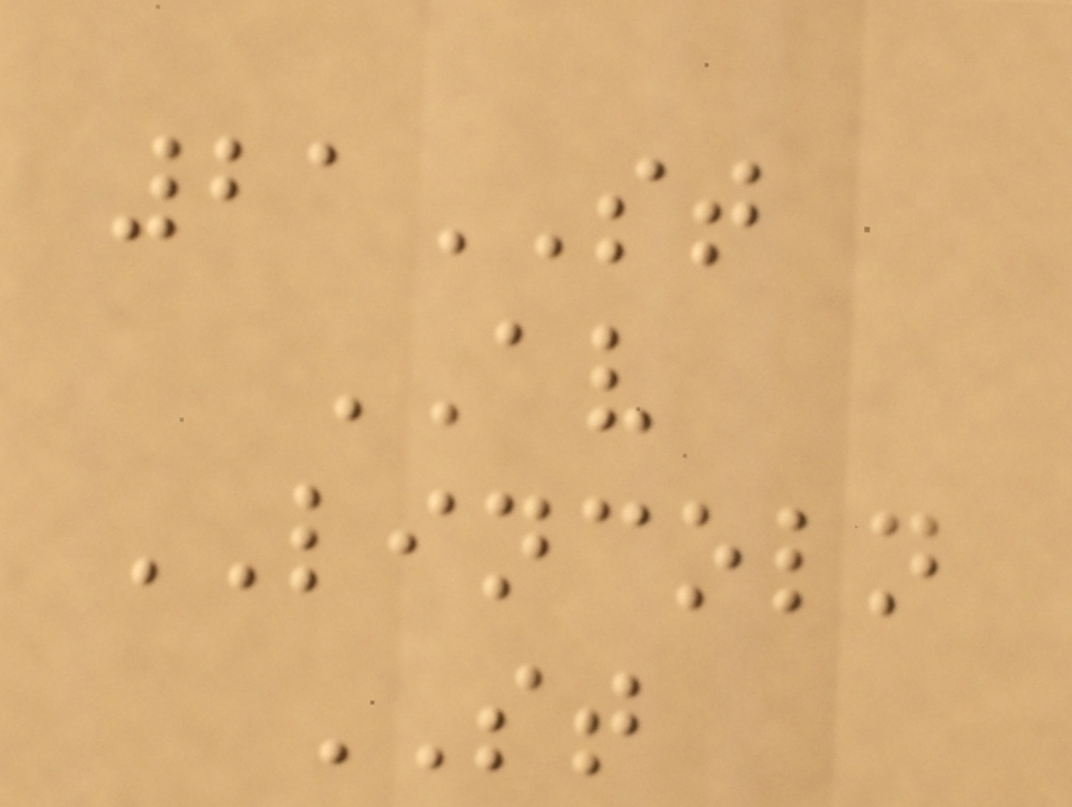21ST
AV
LINCOLN
ST
